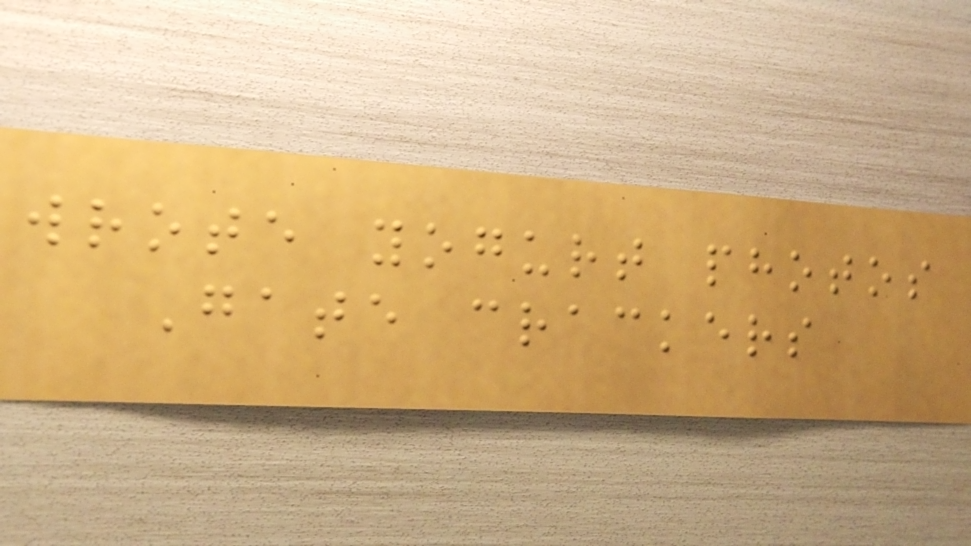wrote yogurt photos
Gate crackers
